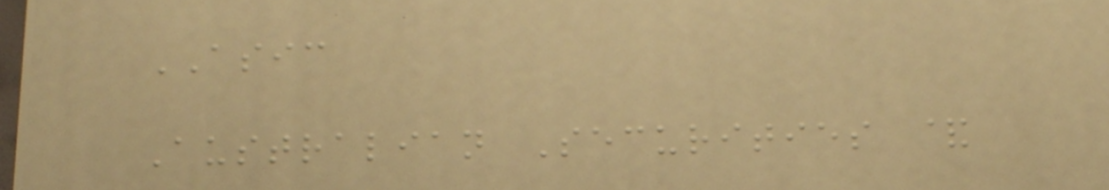ASIC
Australian Securities &
